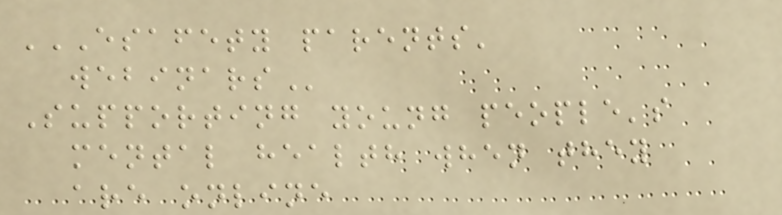ESAFETY PARENTS'
WEBINARS
Supporting young people's
mental health when they
are online
